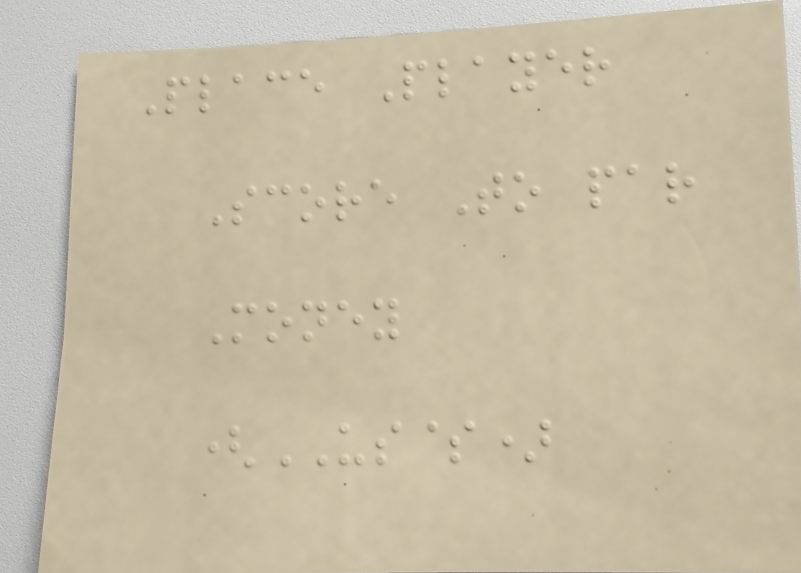Place Player
Score To par
Money
(US$)
